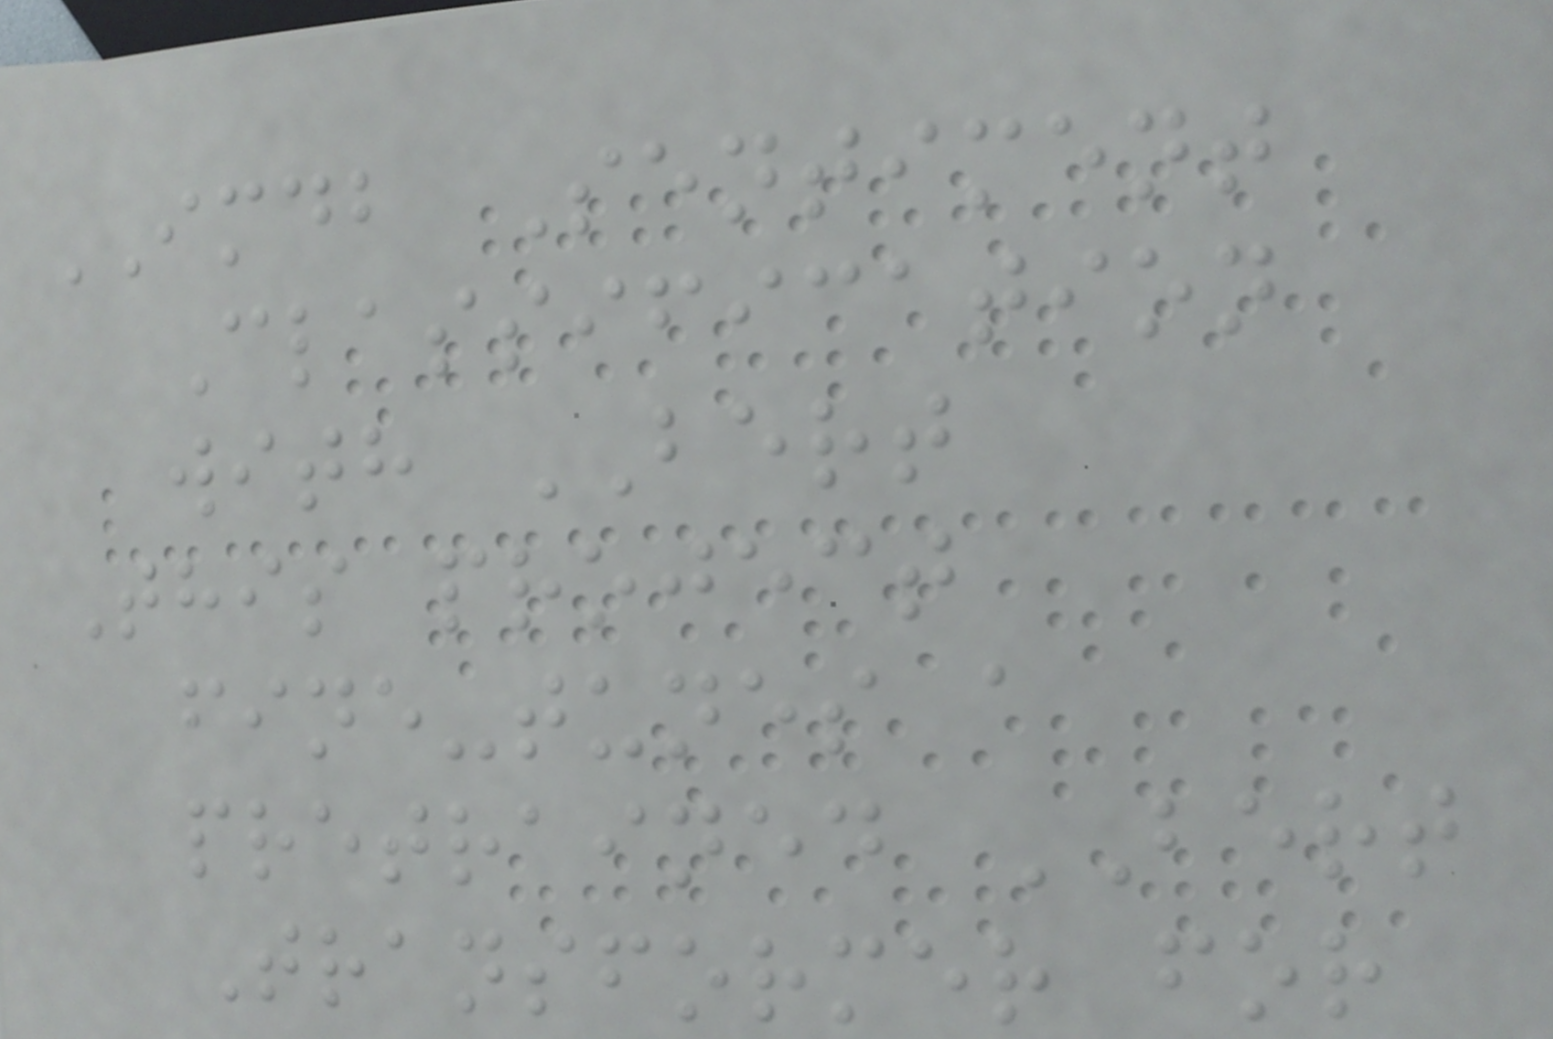IMDB Sentiment
Classification
with BERT
This project
fine-tunes a
pretrained BERT
Transformer for
